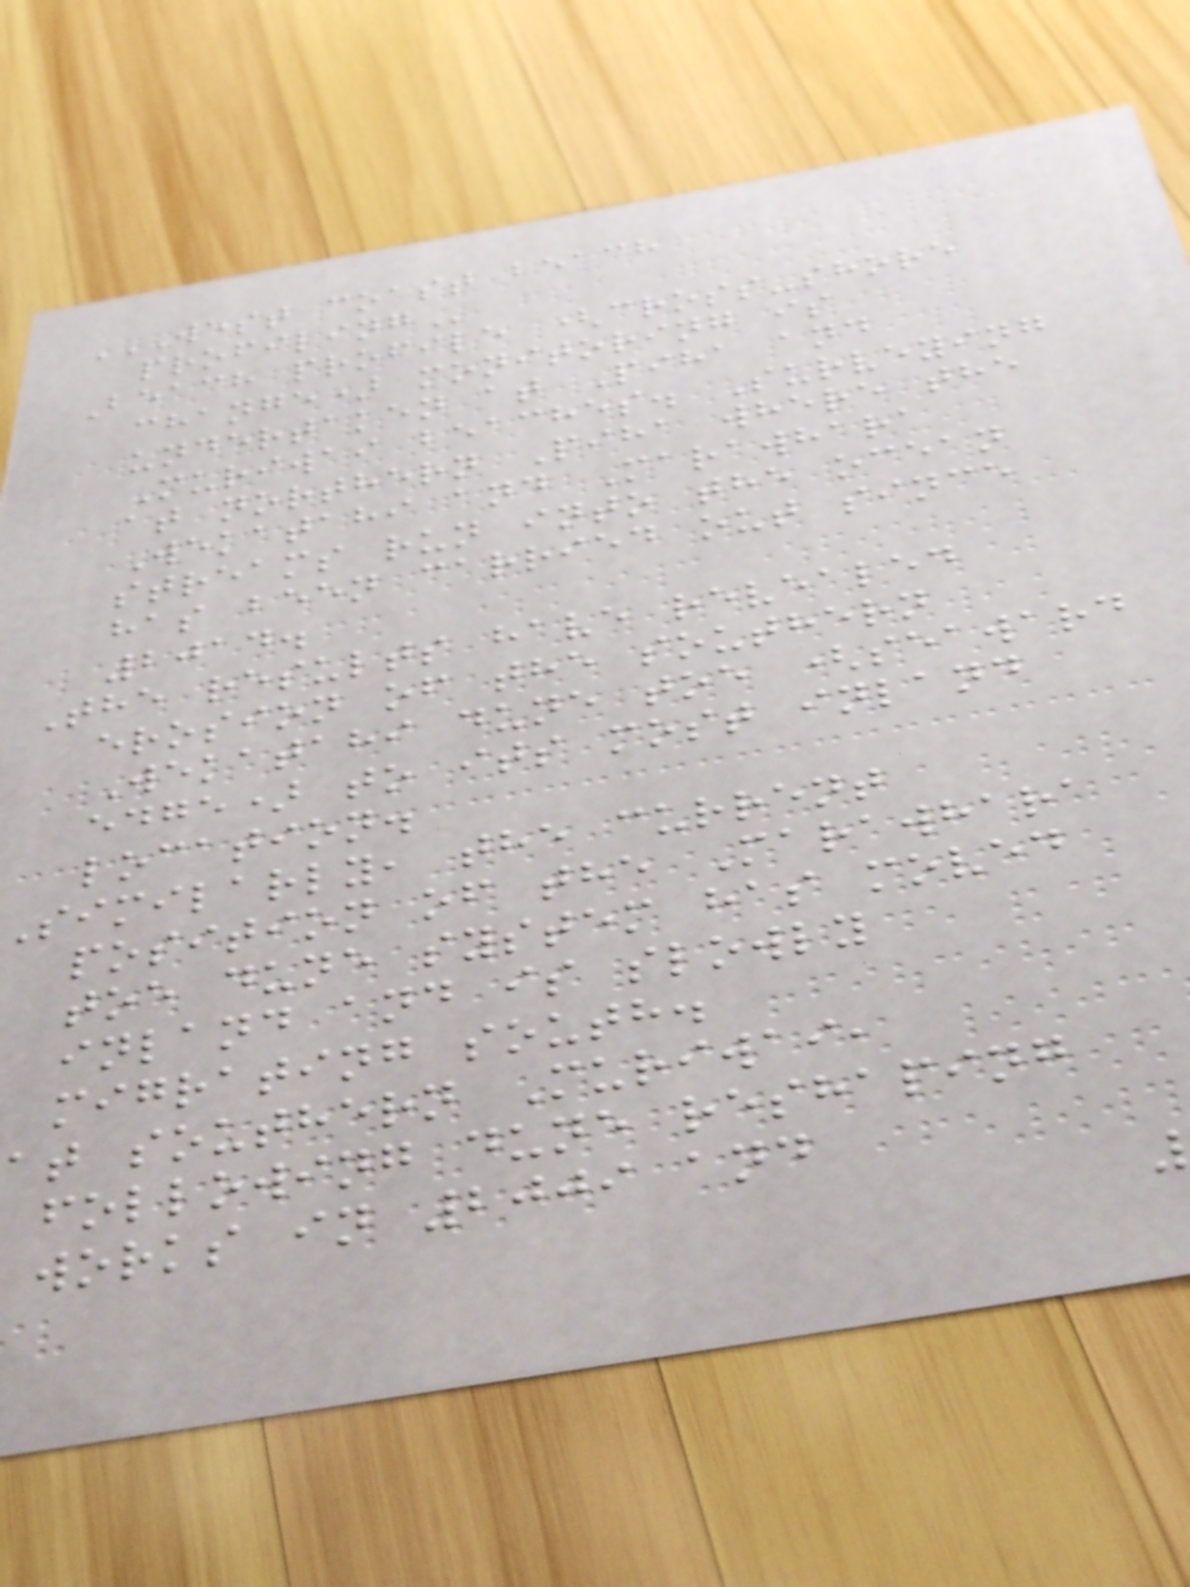WEST COAST BEACH
Beach profile (cross-shore
change) monitoring is
undertaken at Piha and
Muriwai beaches. Surveying
at northern Piha where the
Wekatahi and Marawhara
streams run into the ocean
has been carried out since
2014.
The results have revealed
erosion of the southern
Wekatahi dune toe (seaward
edge) to its most inland
location.
similarly, the current
position of the Marawhara
toe dune system has moved
inland and is slowly
migrating south.
at southern Muriwai,
following dune reshaping
works in 2009 and
